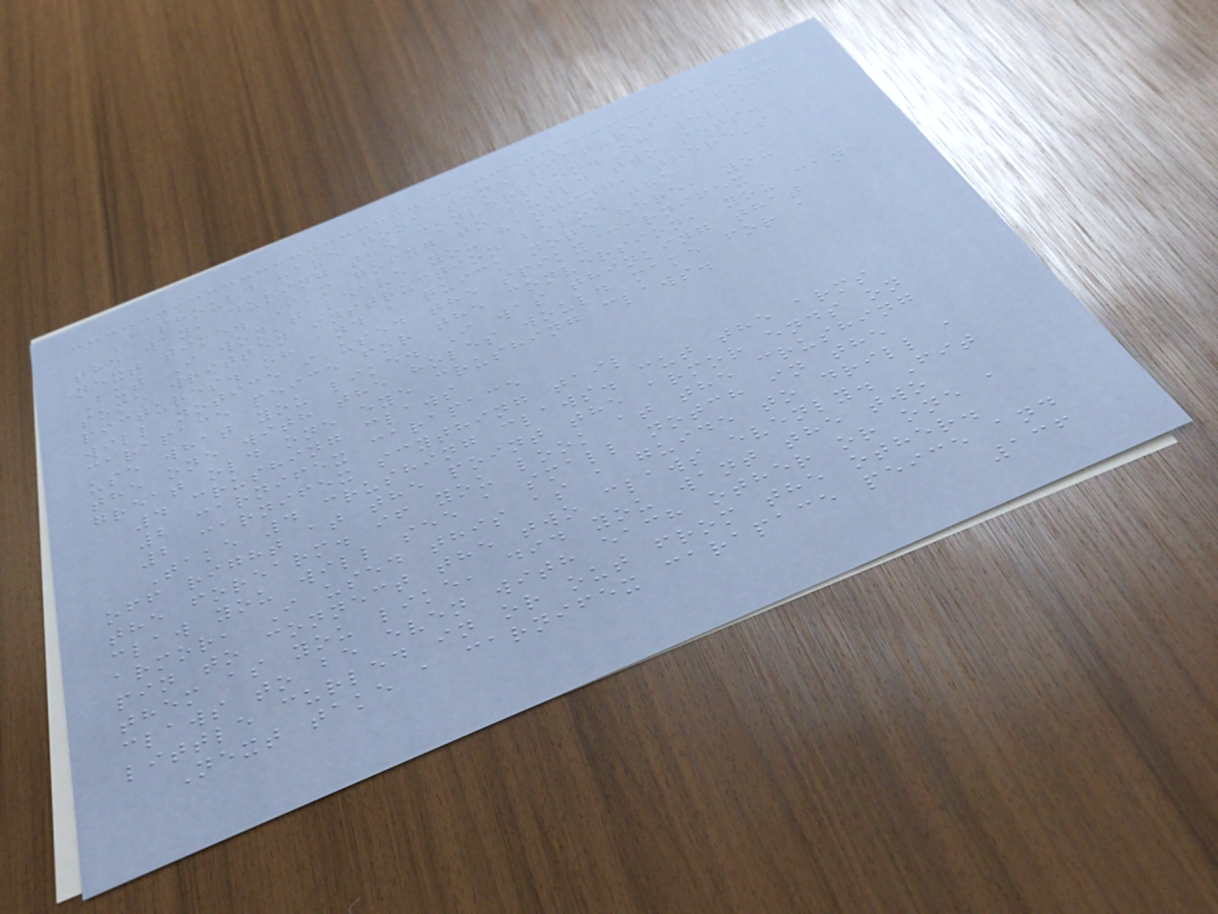I should have took some pictures, along
the way, during the conversion. oh well,
next time. I'm going to build two sets.
But I won't leave you hanging, there's
some written instruction below the
pictures. oh and a quick note here, you
will notice i used the spiky carnifex
carapace peice for the conversion, you can
use what you like. I was thinking that
the one with the holes would make for a
great old one eye crushing claws.
4 crushing claws
2 carnifex carapace
2 carnifex scything tail
Take 4 crushing claws. cut the arms
off right at the point the armor ends on
the forearm. if you look at the crushing
claw you will see a small notch in the
armor, I used this as a guide to drill a
pin to connect the two claws evenly. Fit
them as you like, did you want the two
claws to be even with each other or one a
little curled in or out from the other.
Next take a carnifex carapace peice and
136
